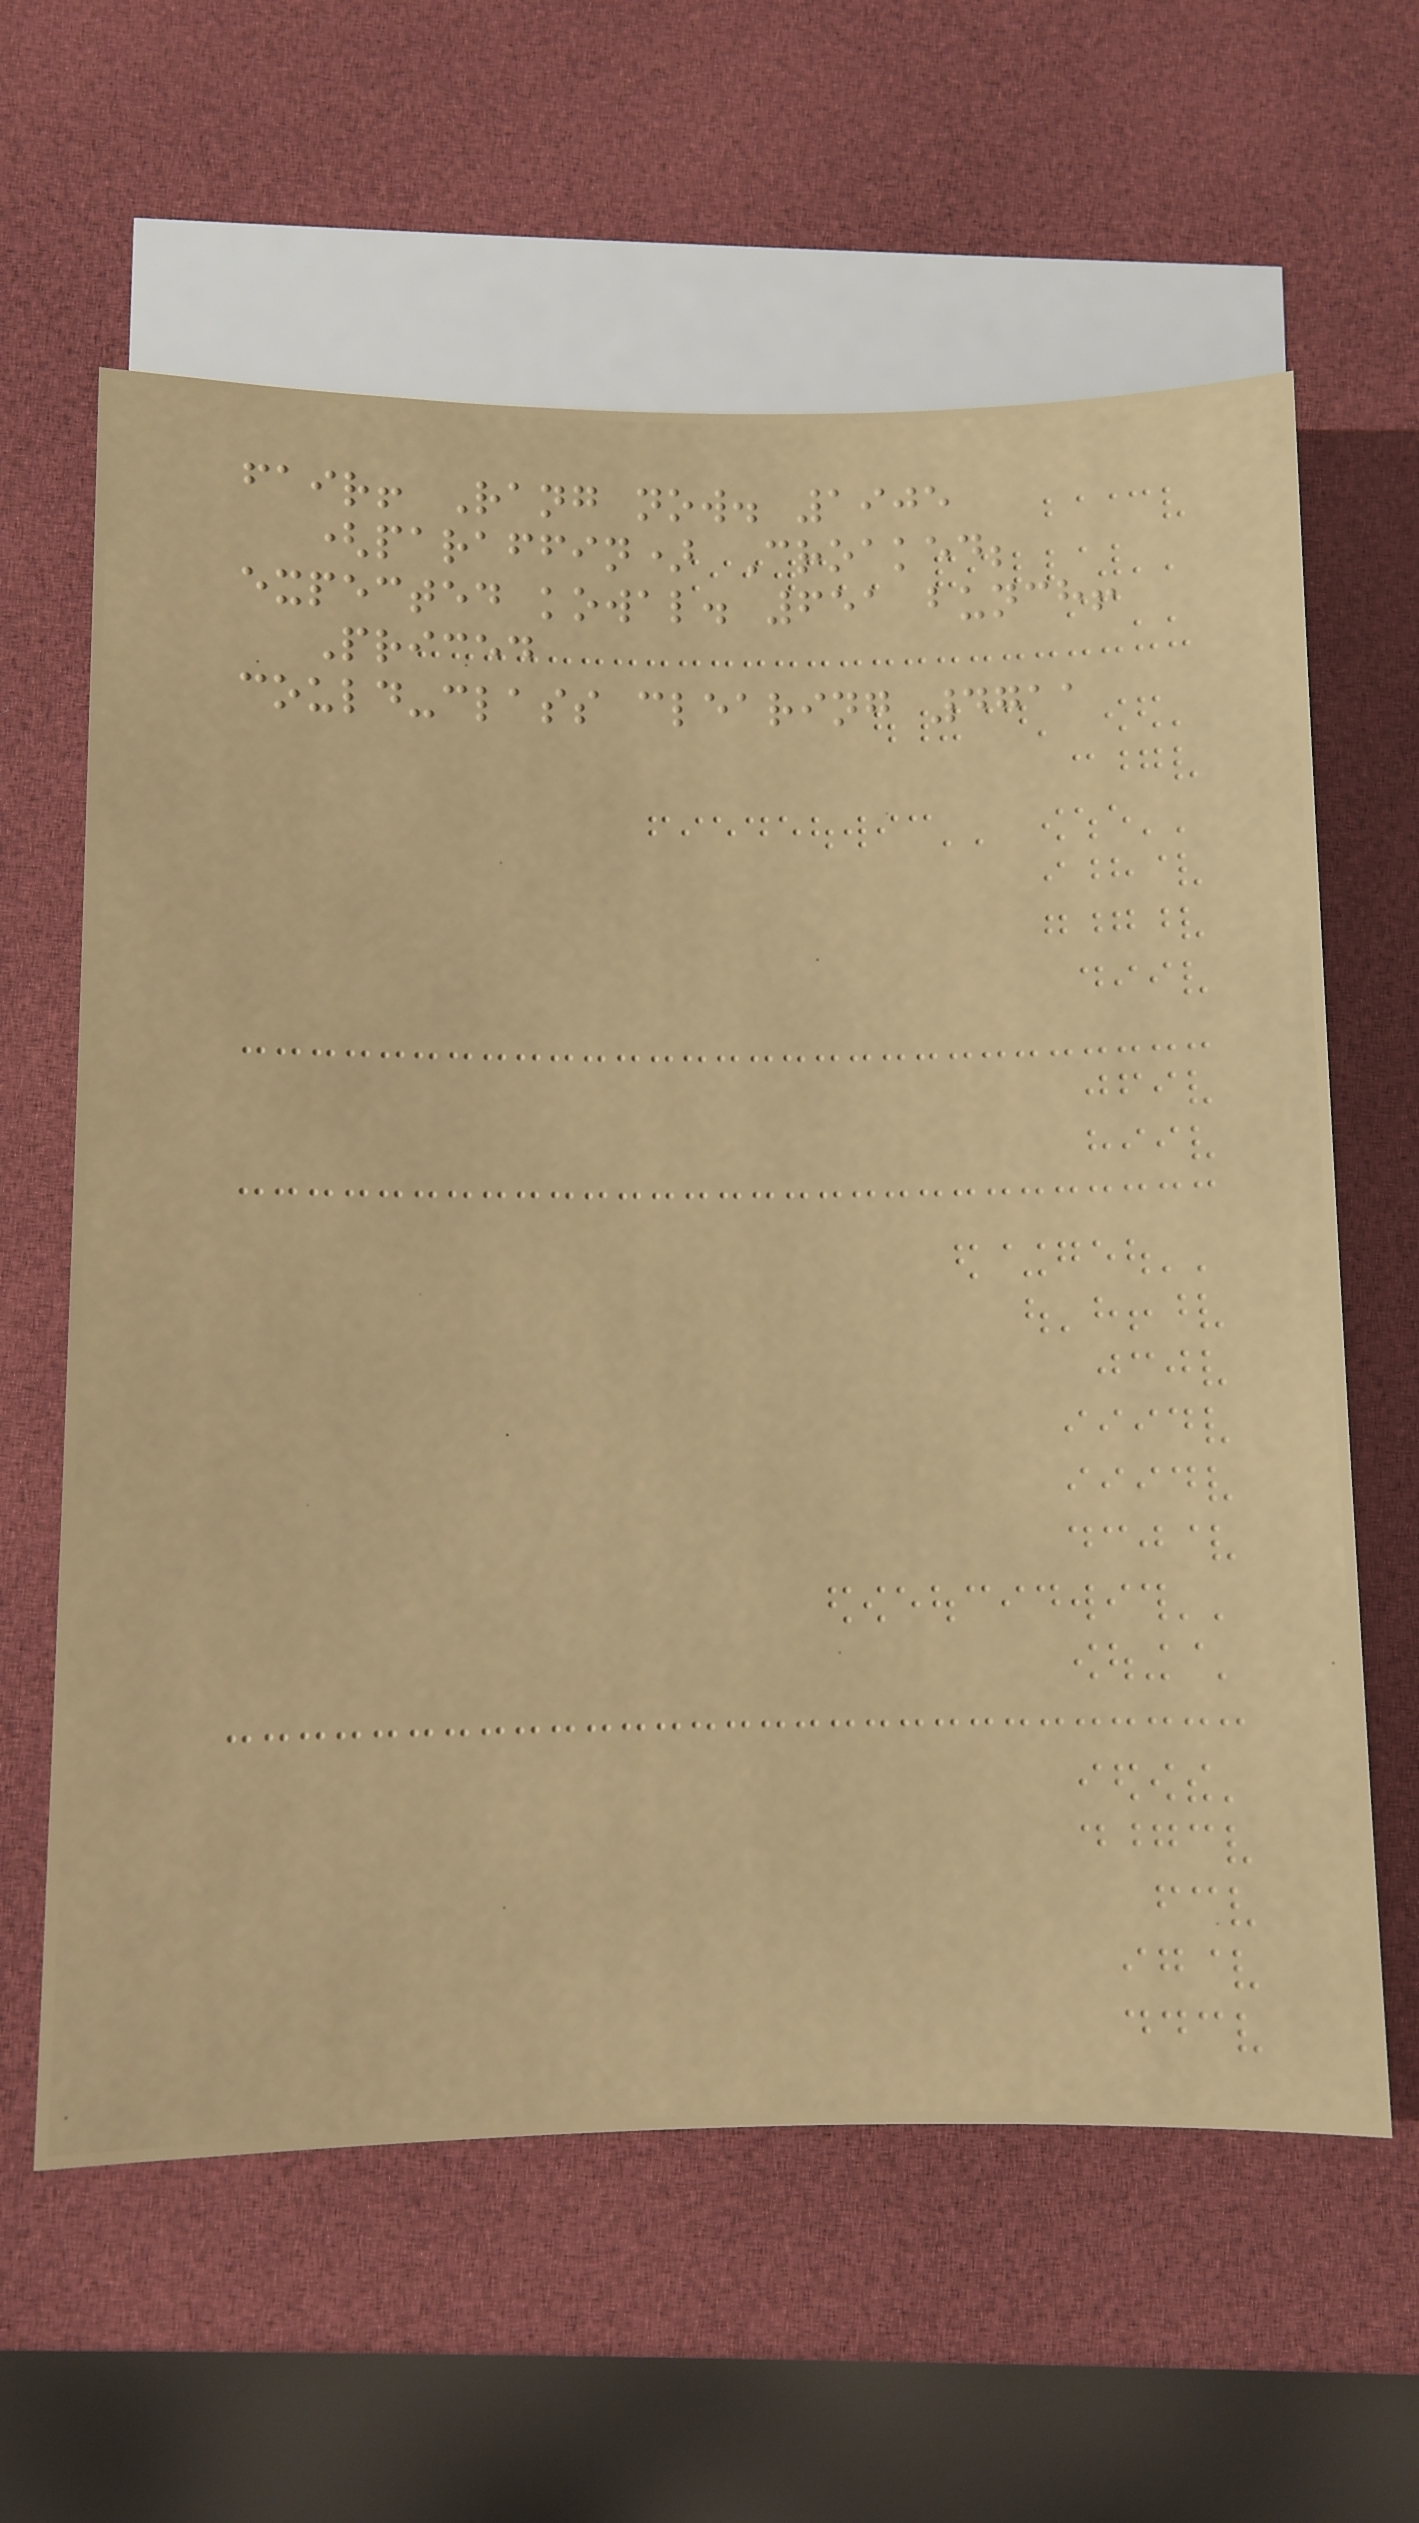fair! Rang now. 1905
(paraffin) Croaked;
expected kowal. 651 bunch!
Priced
could-class clearing 4711
